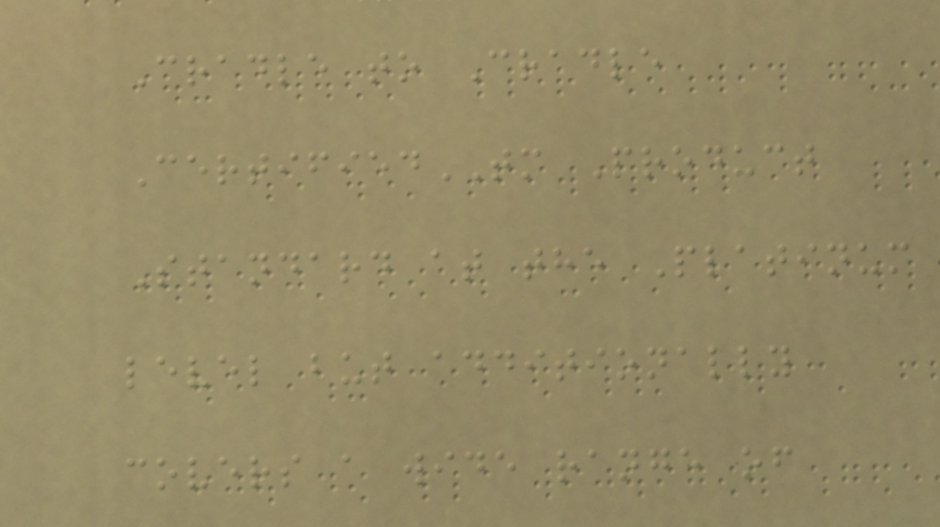Cradle to Cradle
CertifiedTM Product
Standard at the Platinum
level but additionally
covers a wide range of
